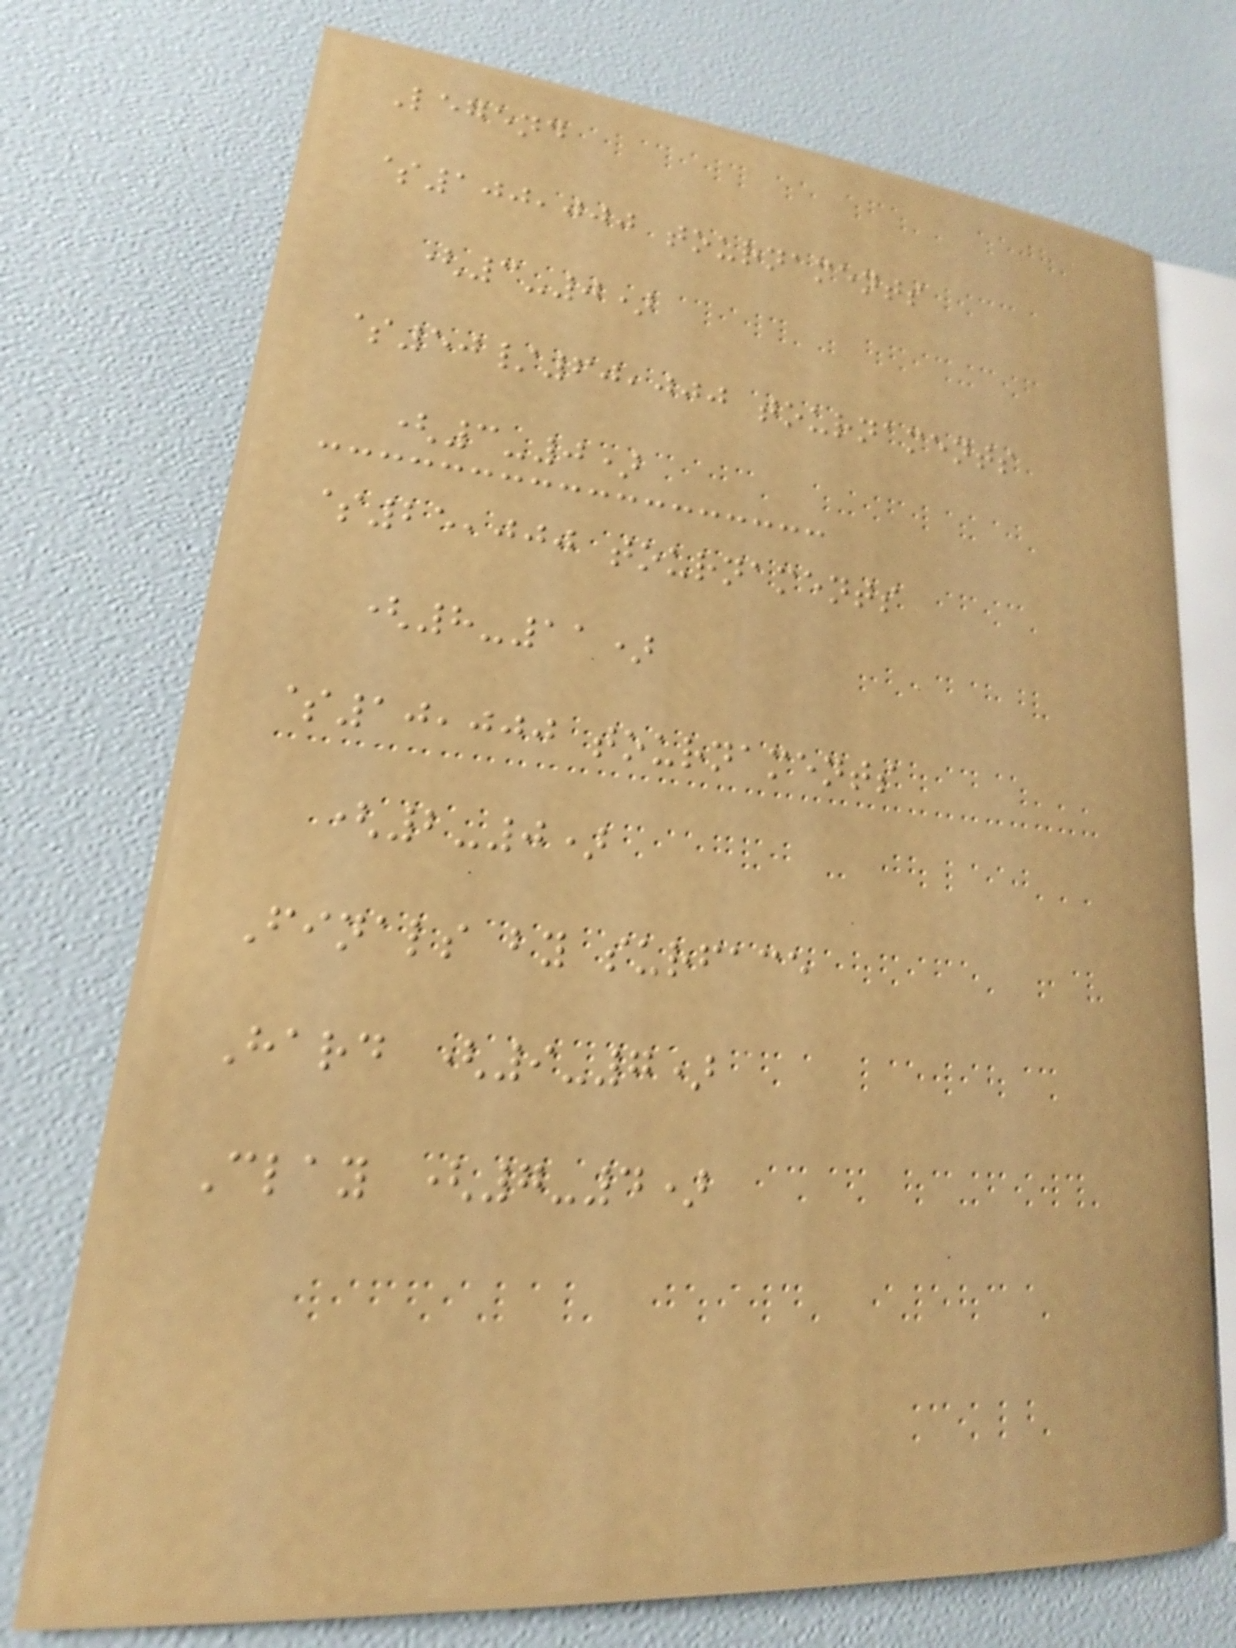Legend
$100,000 tournaments
(3-0)
$50/60,000 tournaments
(3-0)
$25,000 tournaments
(8-11)
$10,000 tournaments
(2-0)
Finals by surface
Hard (9-7)
Clay (7-4)
